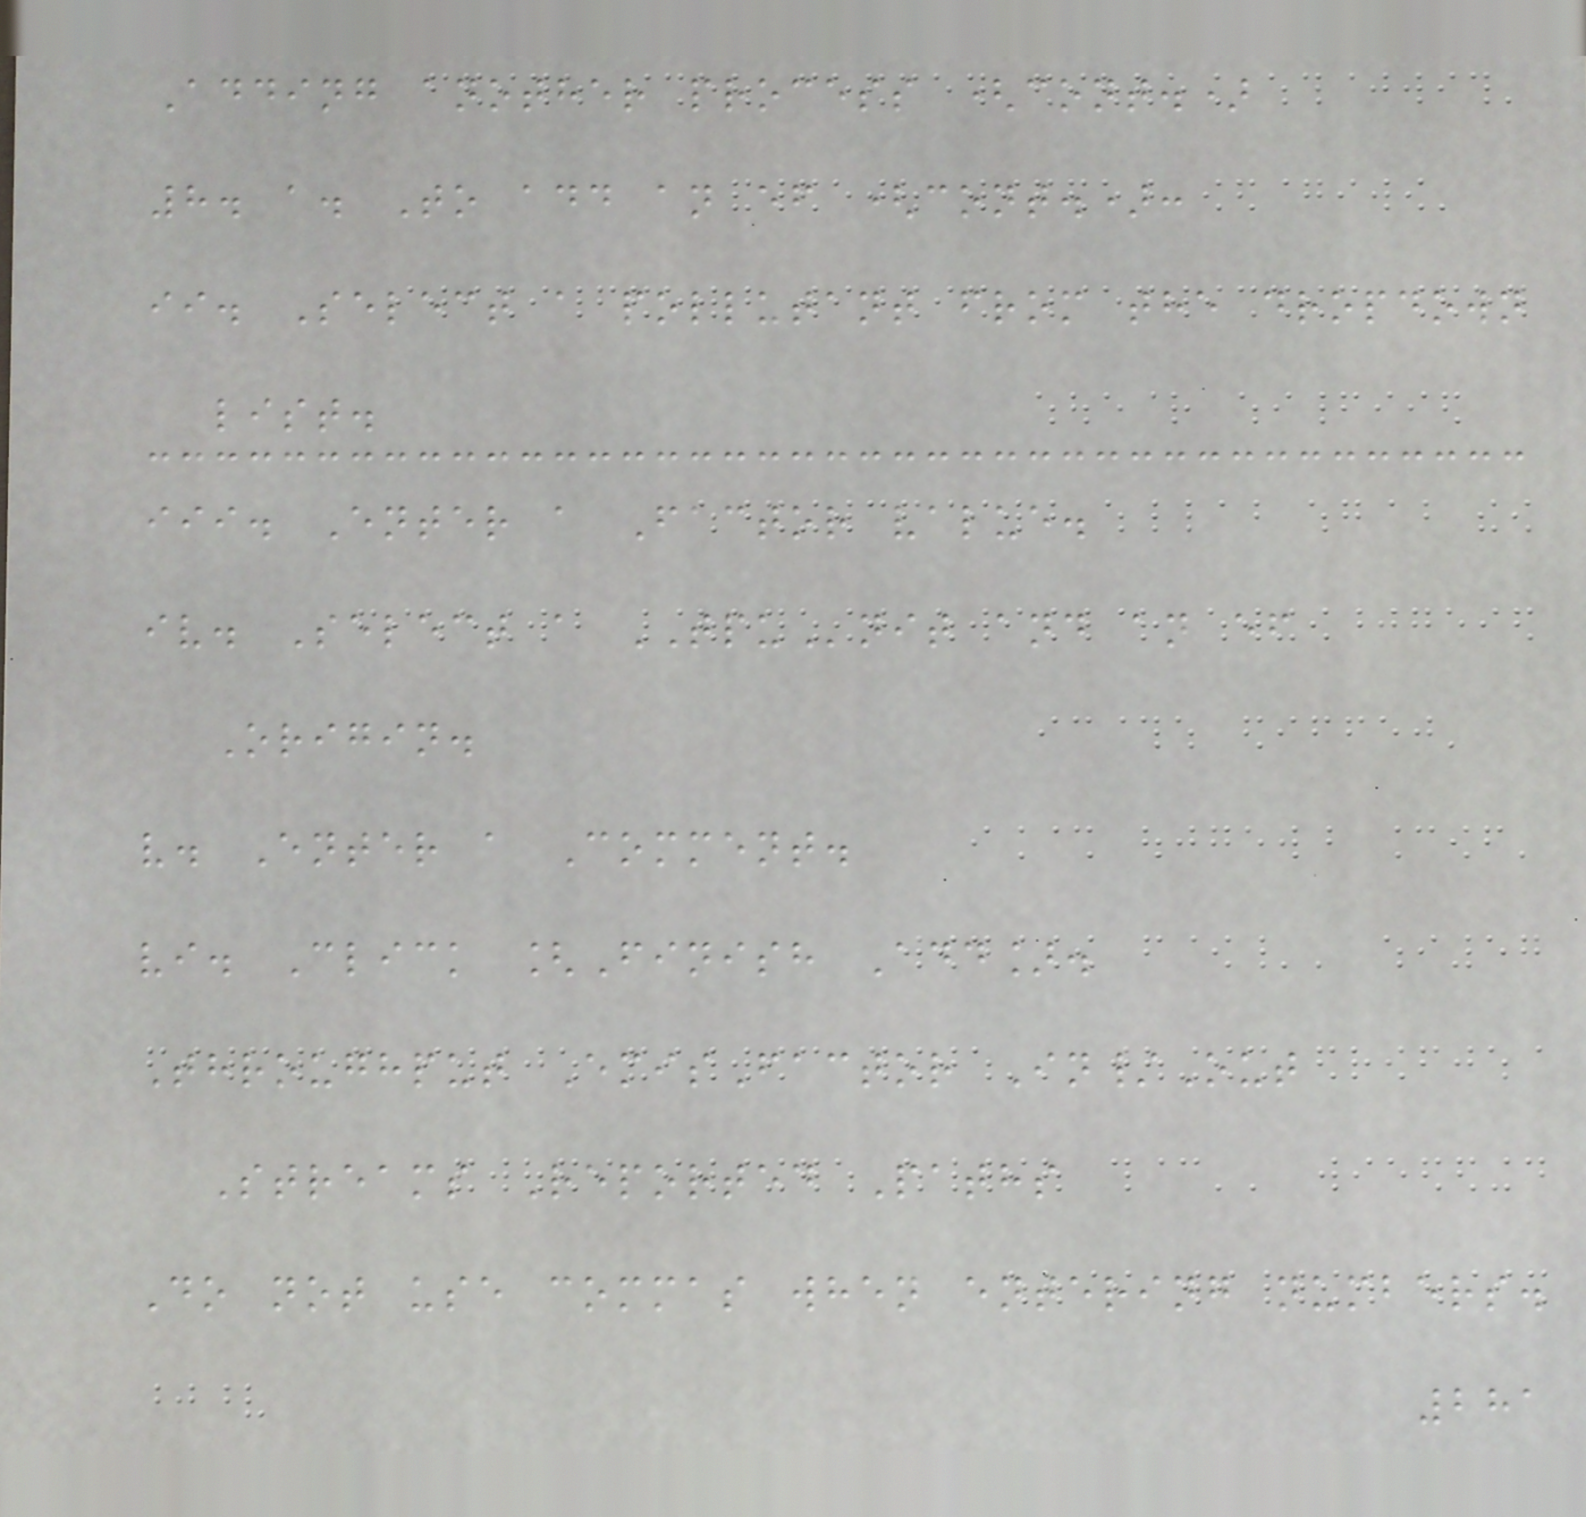Adding another process (cont.)
8. a. To add an ef (cont.):
ii. Select a pollutant from the dropdown
list.
iii. Enter a Factor value.
iv. Select a TPUnit and an ef
Origin.
v. Enter a Comment.
vi. Click [Finish Add].
Throughput EmisFactor In/Out
Streams Reported Paths
Do not use commas when entering numbers.
281
